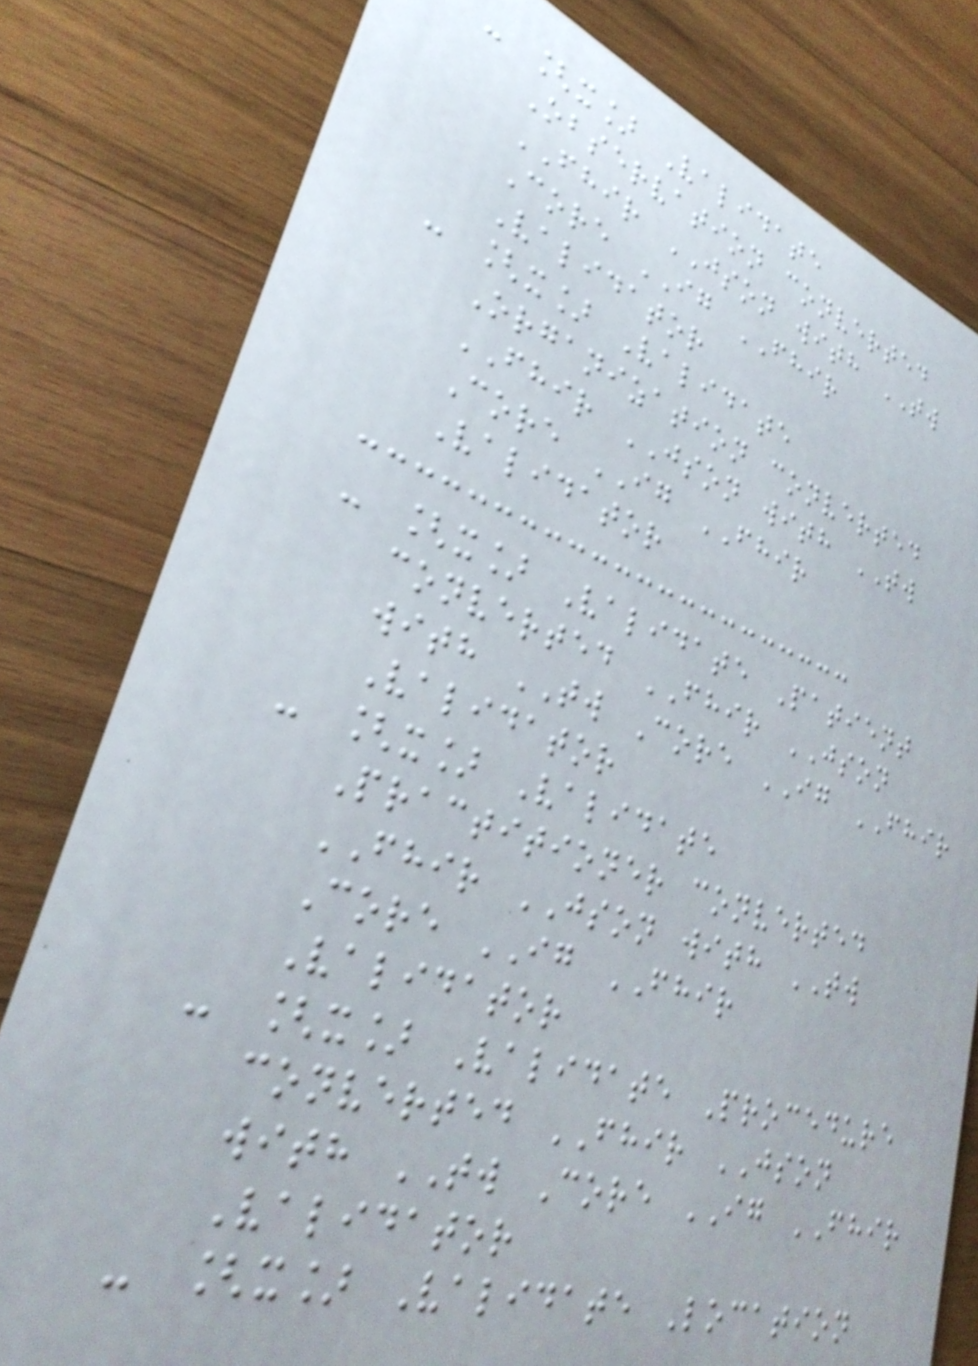- [x] Validate
Observation converted
FHIR JSON with TW
Core IG FHIR
Validator
- [x] Validate
Organization converted
FHIR JSON with TW
Core IG FHIR
Validator
- [x] Validate Patient
converted FHIR JSON
with TW Core IG FHIR
Validator
- [x] Validate
Practitioner converted
FHIR JSON with TW
Core IG FHIR
Validator
- [x] Validate Procedure
converted FHIR JSON
with TW Core IG FHIR
Validator
- [x] Validate Location
